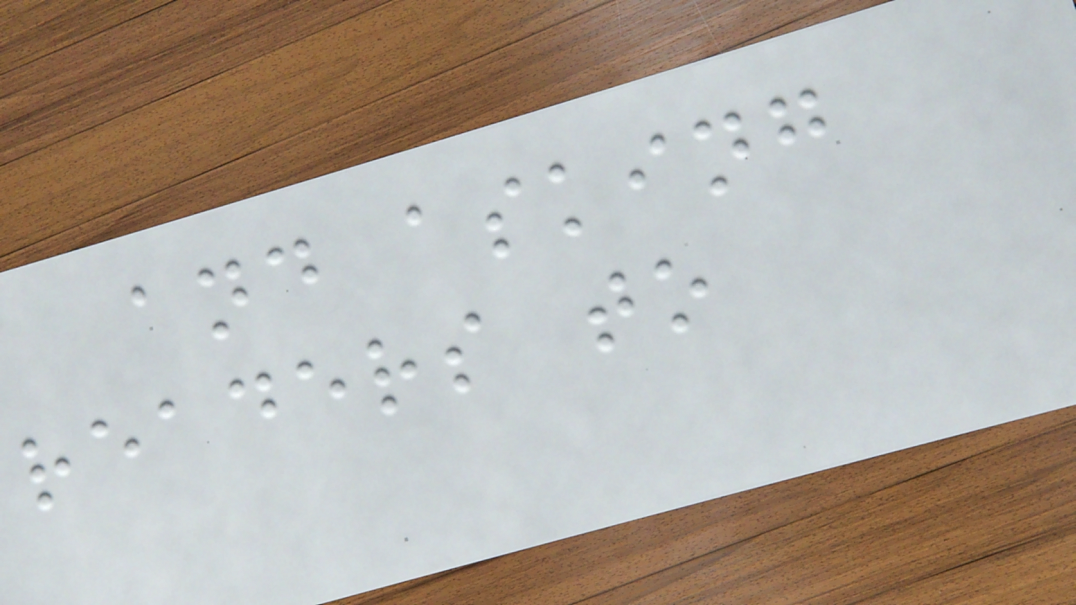and asking
readers to
